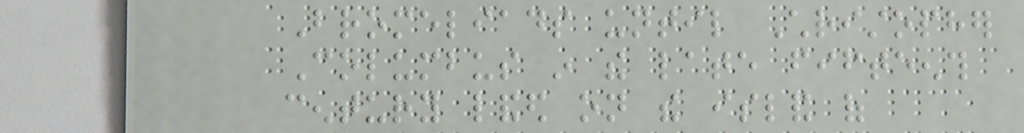Bromeliads until Christopher
Columbus in the late fifteenth
century landed on the island of
